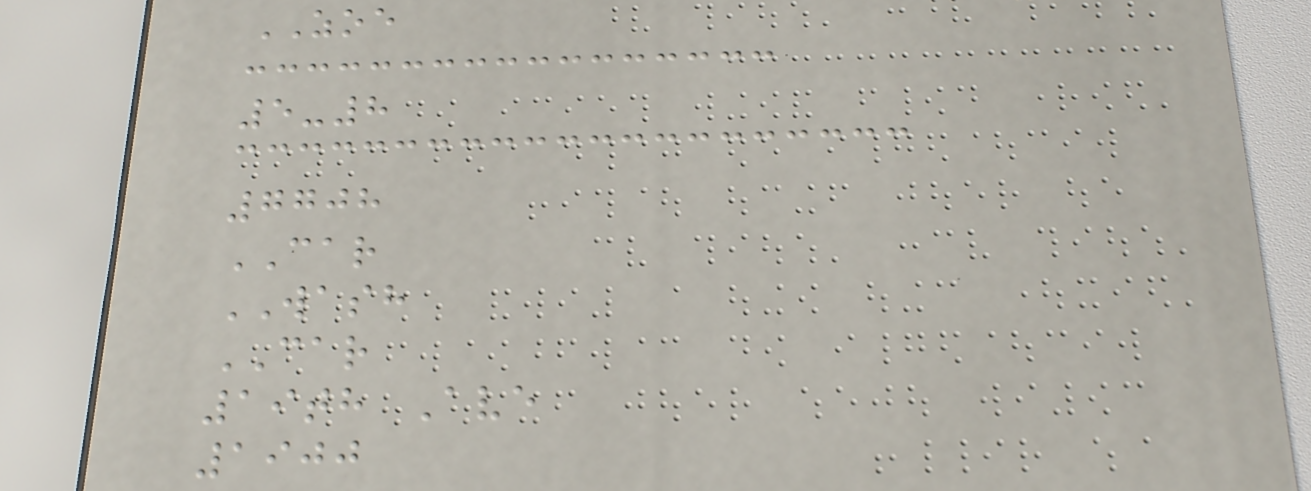ZOE
5-8
7708
CAR
WASH
CAR
19th Ave
1900
